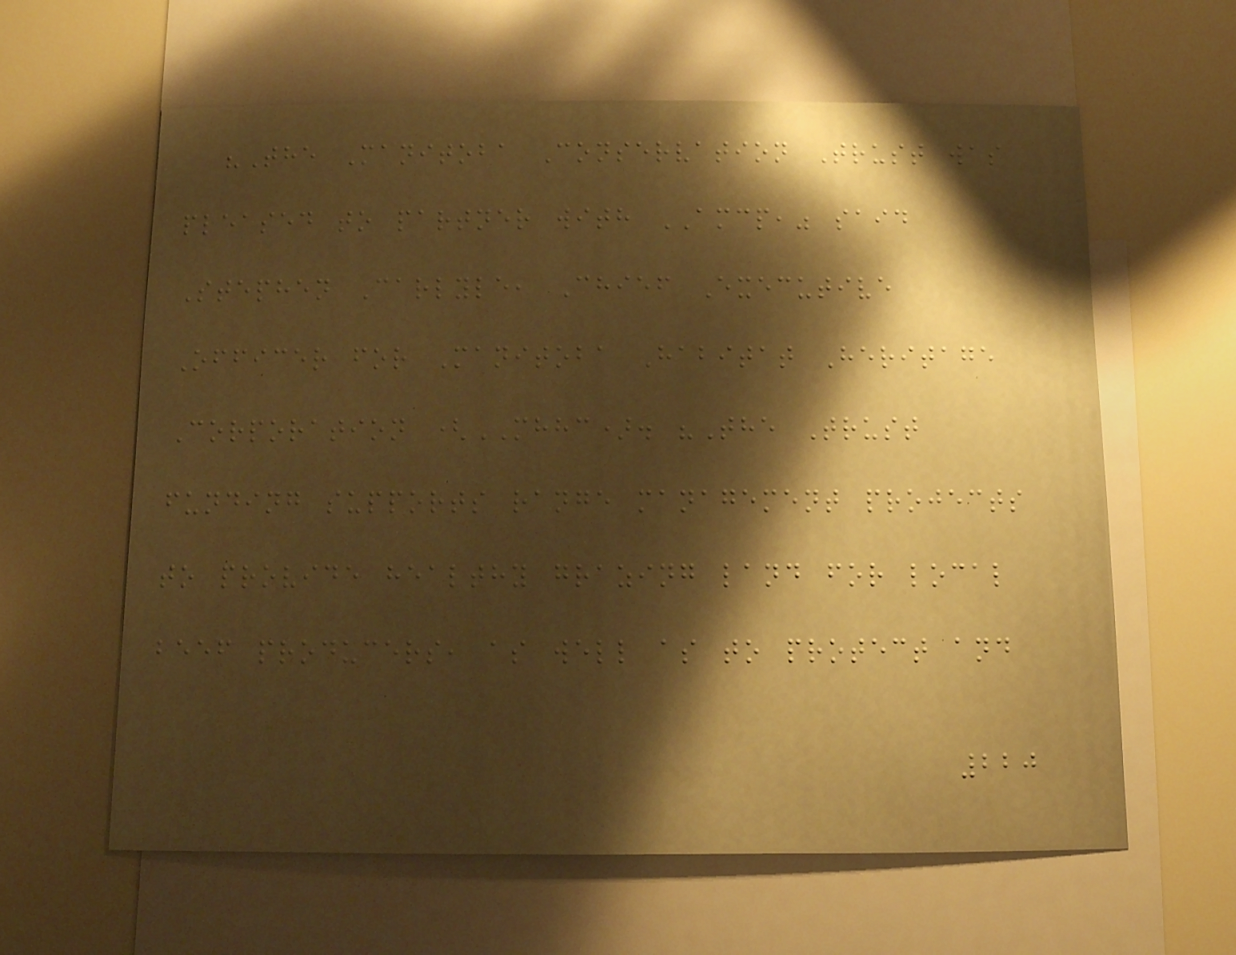"The Manitoba Conservation Trust was
pleased to partner with AMCP," said
Stephen Carlyle, Chief Executive
Officer for Manitoba Habitat Heritage
Corporation (MHHC). "The Trust
funding supports range management projects
to provide healthy grazing land for local
beef producers, as well as to protect and
220
